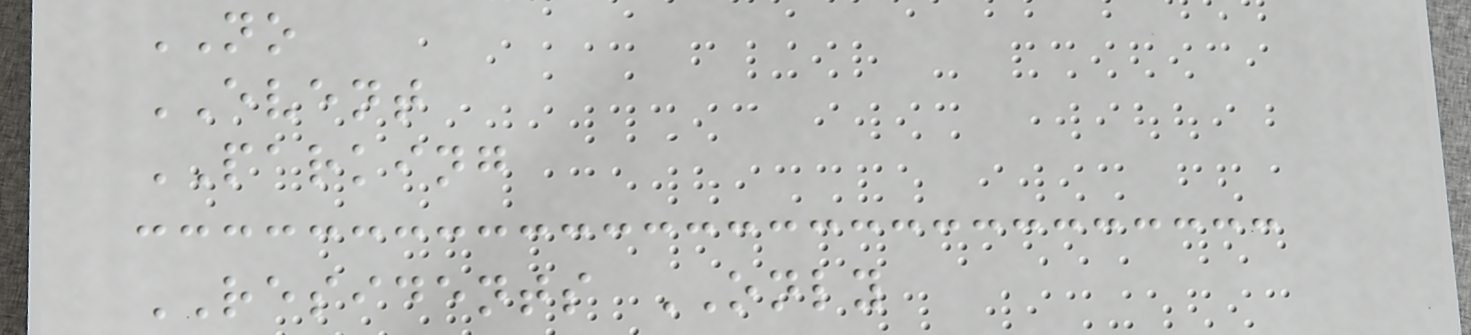NO
EVENT
PARKING
RESIDENTS ONLY
